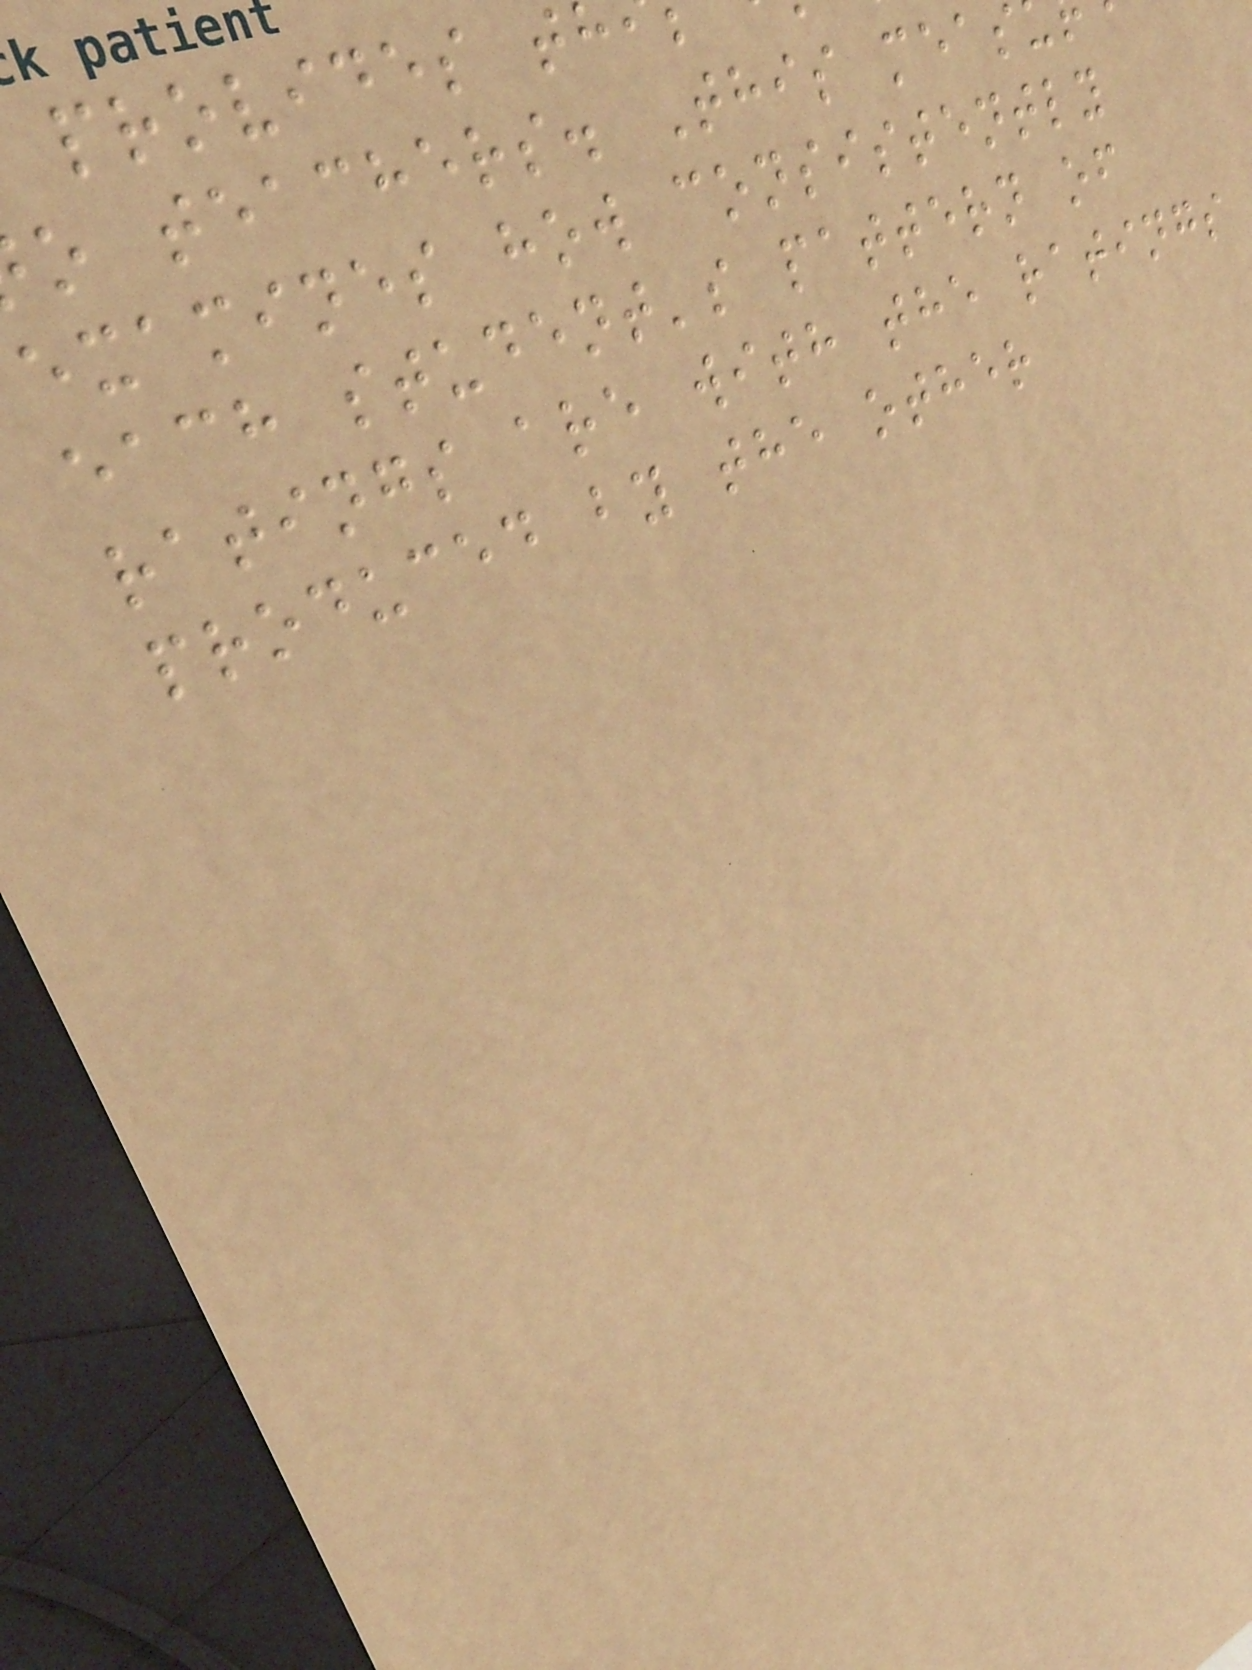provides t
o teachers. This meas
examines how consistently
each student's pattern of
ratings are with the ratings
produced by the other
